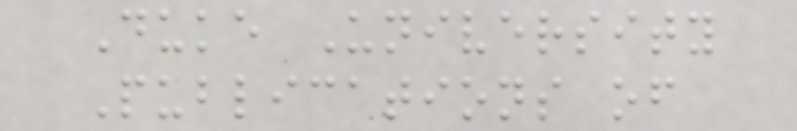Duke University
Publications of
